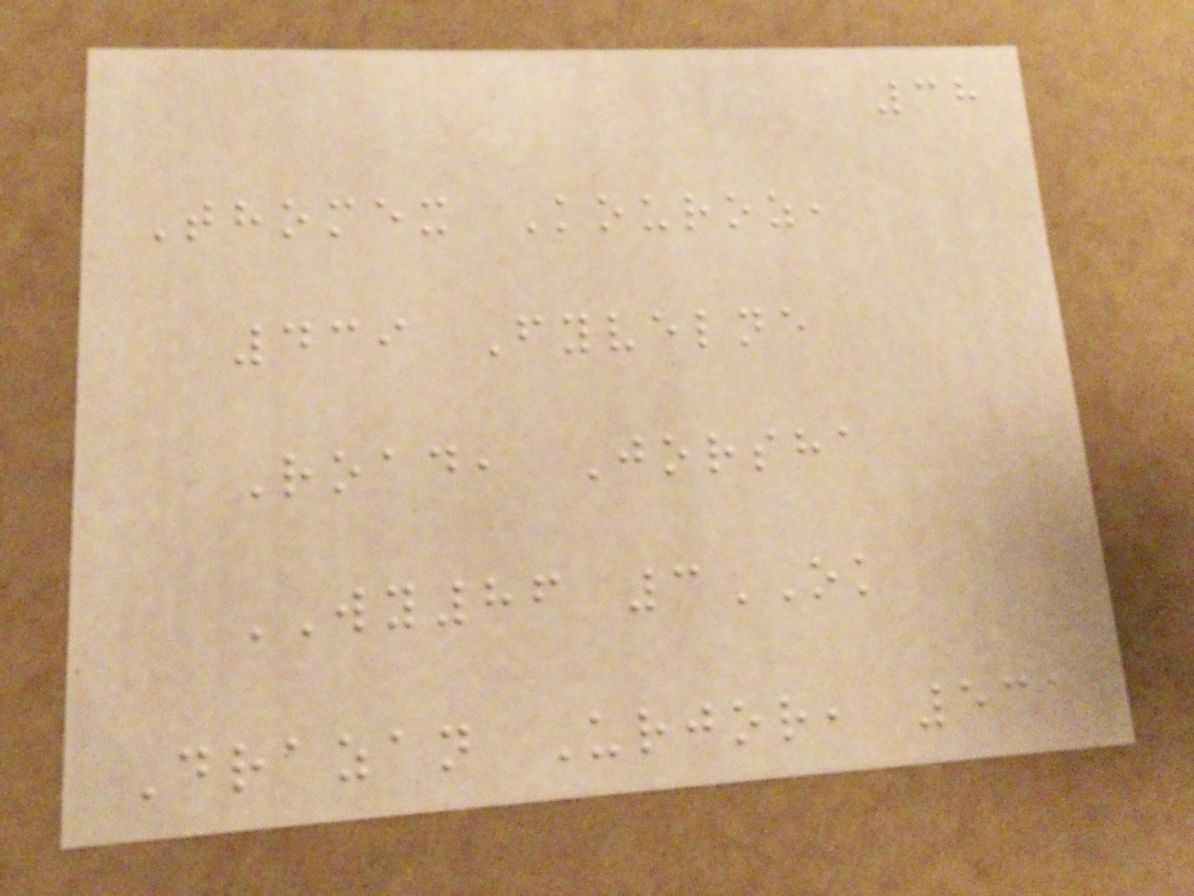38
Thomex Kouroz,
439 Fyvelne
Road, Jorsha
WY86 3OK
Drazan Urjor, 531
